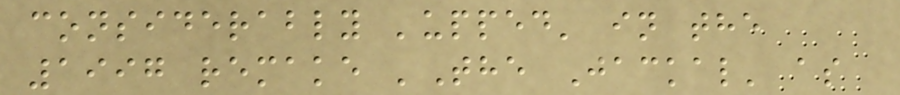considerably 'upped' in the
1997 remake 'The Jackal' as
